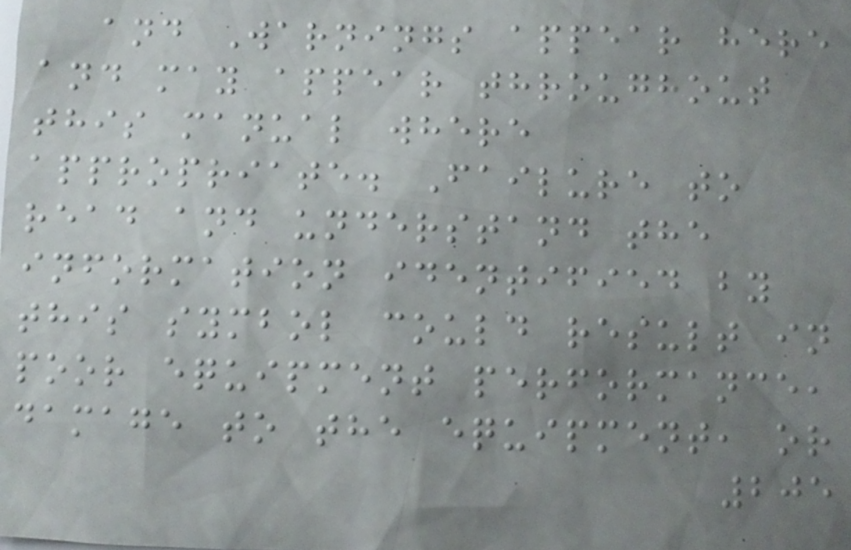and Warnings appear here
and may appear throughout
this manual where
appropriate. Failure to
read and understand the
information identified by
this symbol could result in
poor equipment performance,
damage to the equipment, or
205
